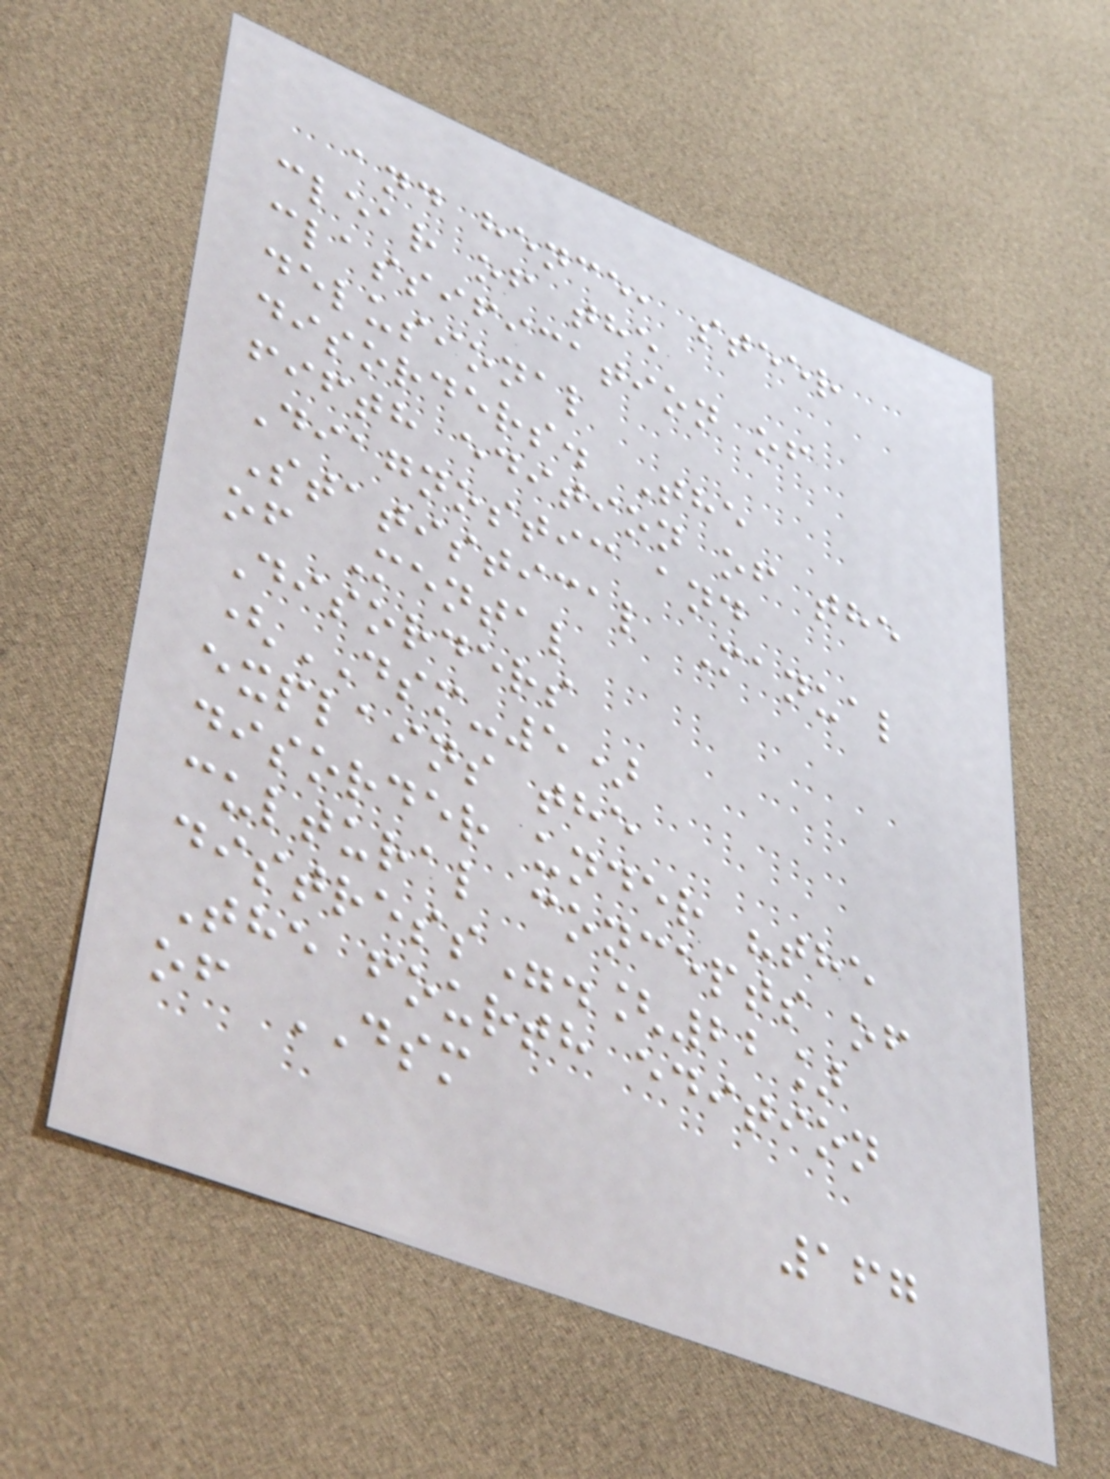and hence, steer
clear of the
classification of
delusional
disorders. The
fifth edition of the
Diagnostic and
Statistical Manual
of Mental
Disorders
(DSM-5)
explains the
disorder under "the
cultural concepts of
distress".[22]
The fourth edition
of DSM
167
